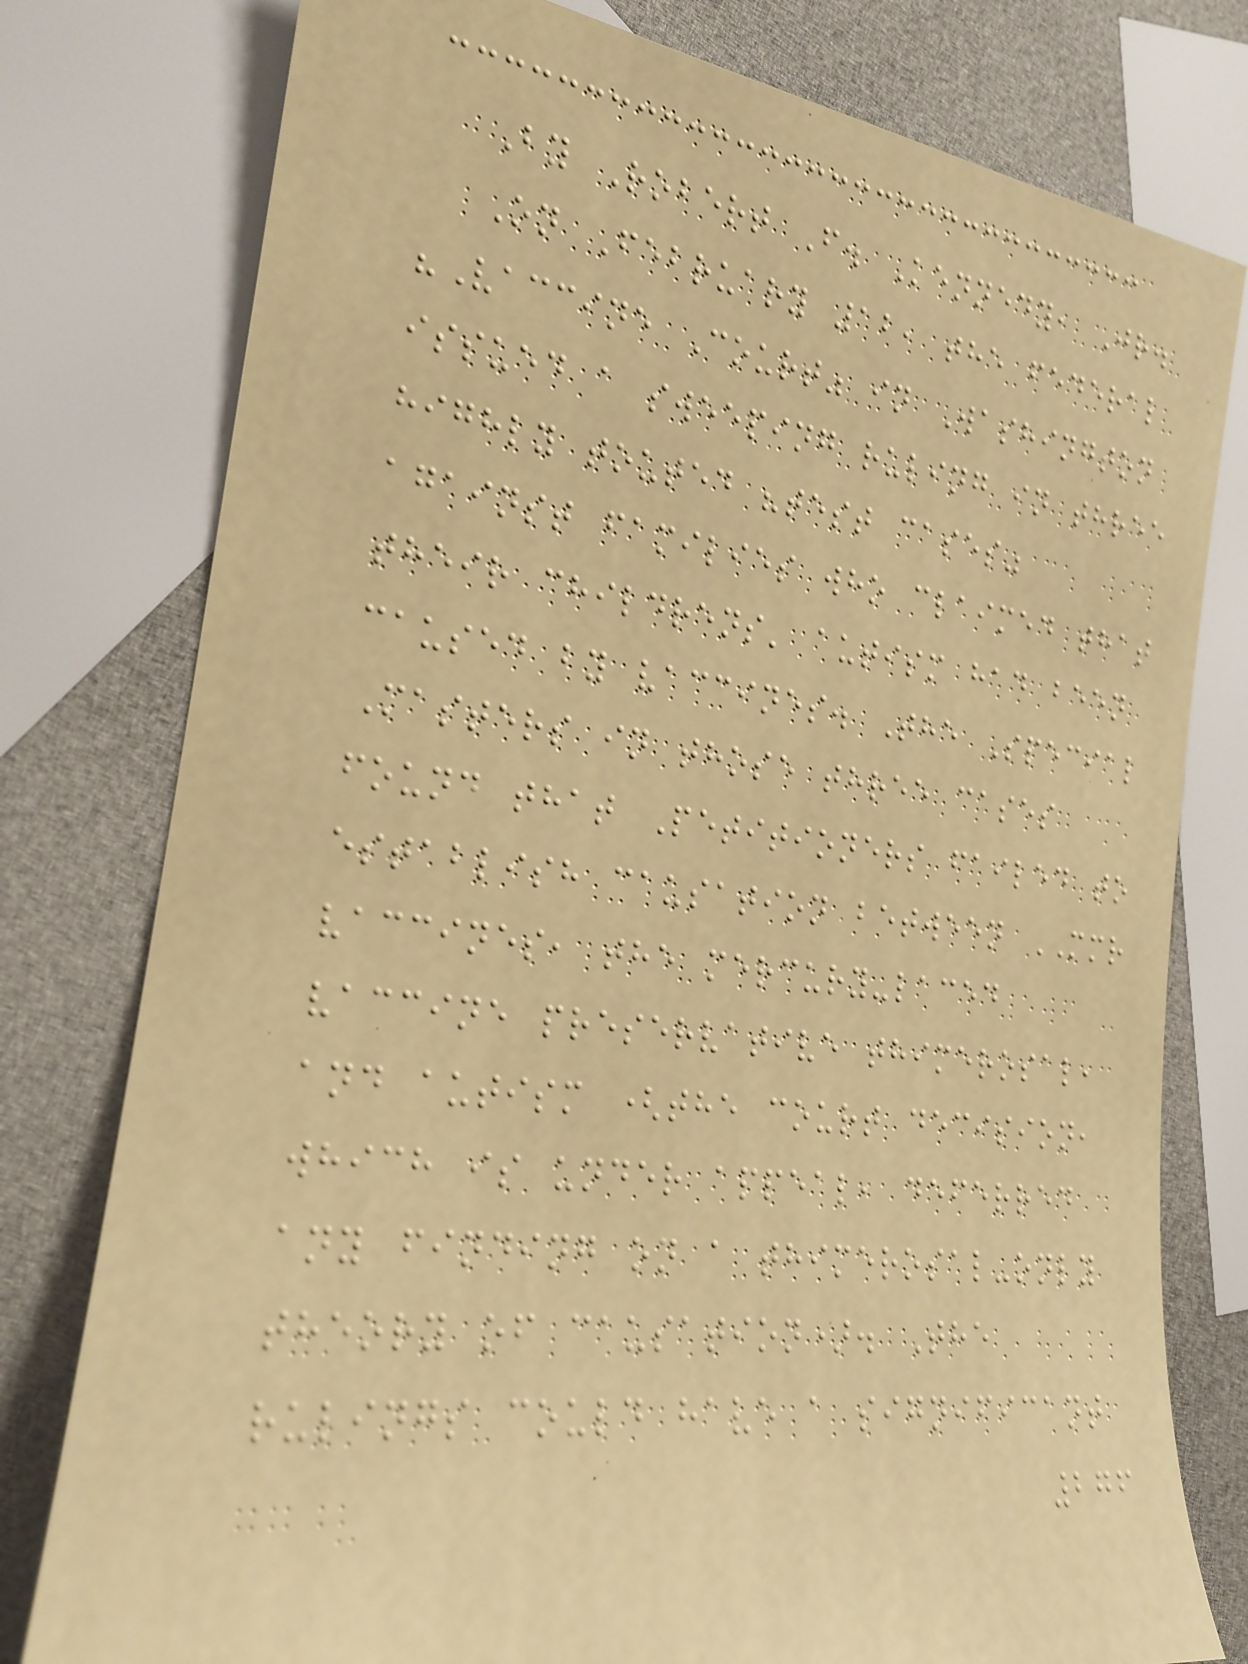By Robert F. Kennedy, Jr.
On February 12, the federal
"Vaccine Court" in Washington
issued a sweeping ruling in three
highly touted "test cases"
against families who claimed that
their childrens' autism had been
caused by vaccines. The Special
Masters in those three cases
found that Petitioners failed to
establish causation between MMR
vaccines, the mercury-laced
vaccine preservative thimerosal,
and autism (the court decision,
which is under appeal, deferred
any finding on a thimerosal-only
theory of causation). The
rulings could have a significant
276
